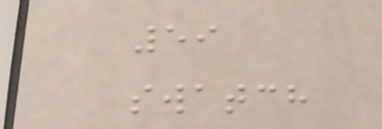59
swatch
